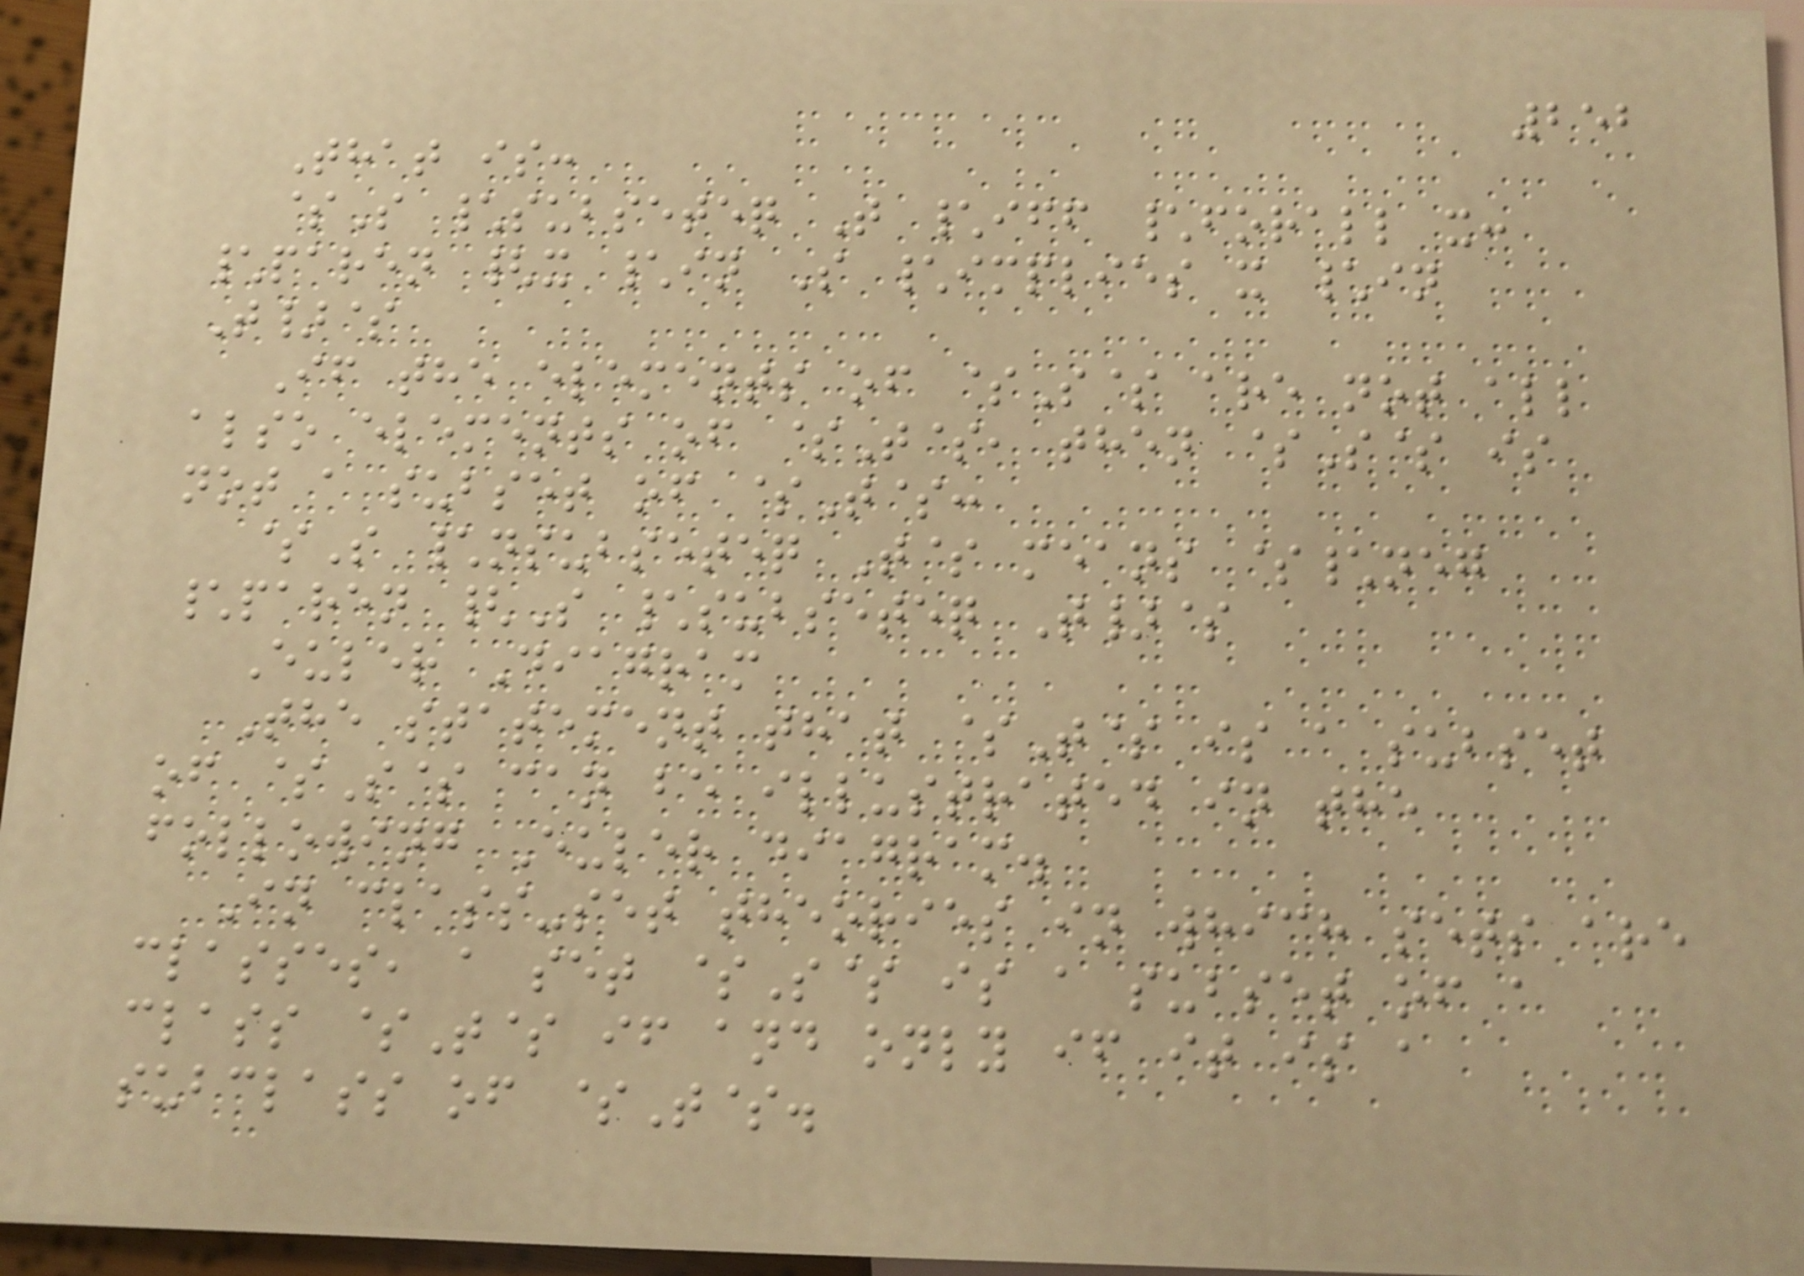252
That is:
$S \subseteq T \iff \forall x:
\paren {x \in S \implies x \in
T}$
If the elements of $S$ are not all
also elements of $T$, then $S$ is
not a subset of $T$:
$S \nsubseteq T$ means $\neg
\paren {S \subseteq T}$
Euler Diagram
The statement that $T$ is a subset
of $S$ can be illustrated in the
following Euler diagram.
In class-set theories in which sets are
classes, a set $S$ is a subset of a
class $T$ if and only if it is a
subclass of $T$.
